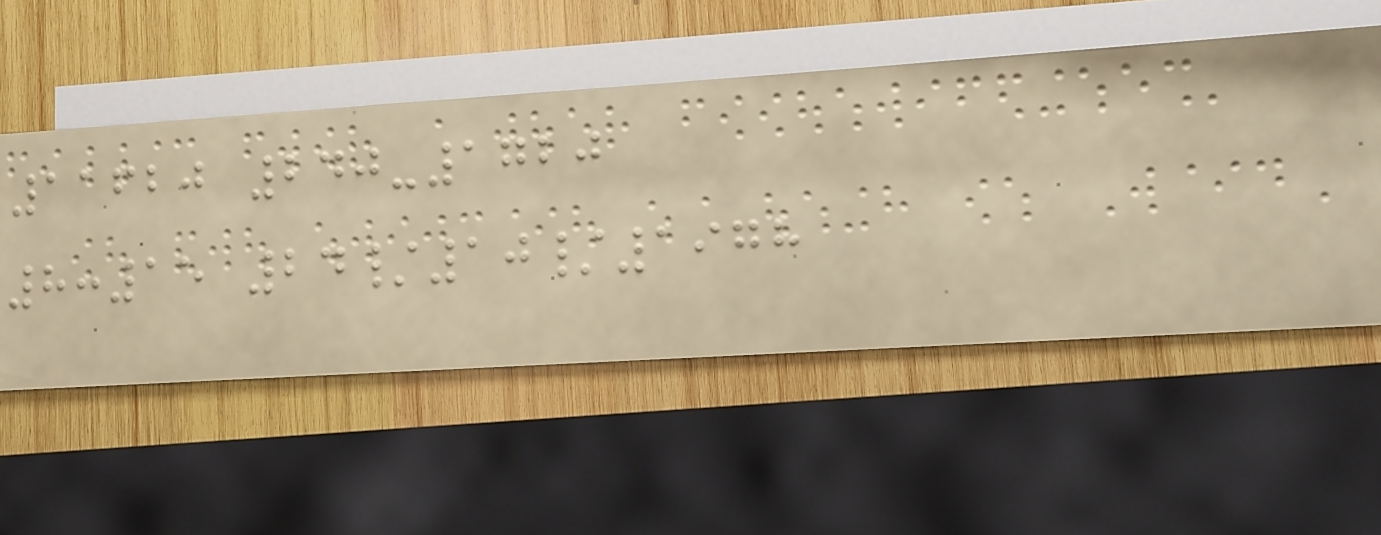11620 240-1720
8:15 24/10/1978
